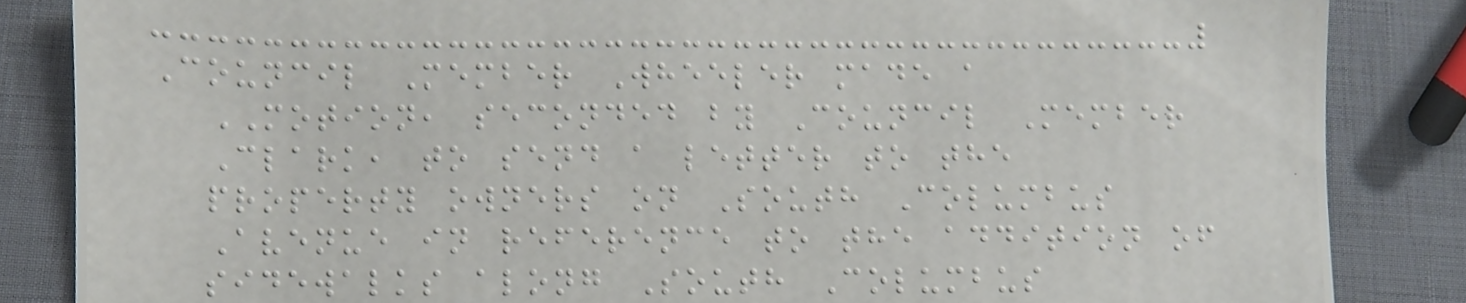Council Member Wheeler made a
MOTION, seconded by Council Member
Clark, to send a letter to the
property owners on South Columbus
Avenue in reference to the addition of
sidewalks along South Columbus
